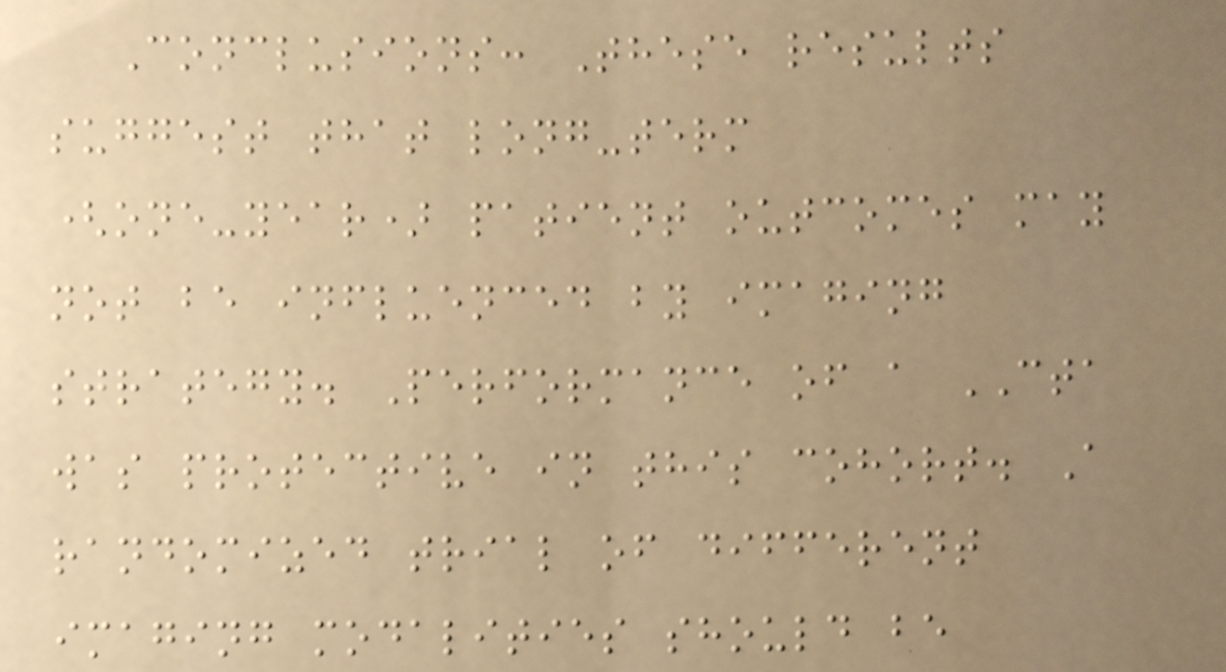Conclusions: These results
suggest that long-term
(one-year) patient outcomes may
not be influenced by imaging
strategy. Performance of a CTA
was protective in this cohort. A
randomized trial of different
imaging modalities should be
